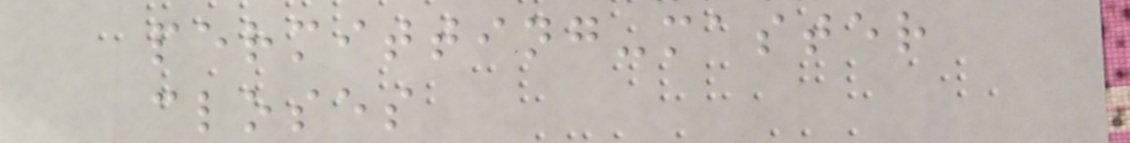permitting-master
closes
